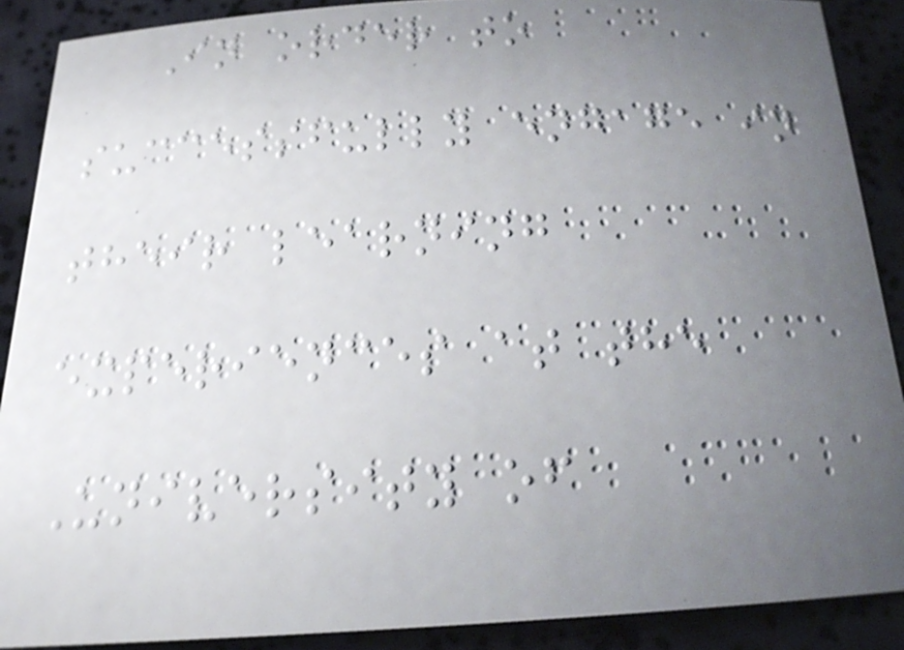In order to
successfully engage in
their learning
experiences at the
University of
